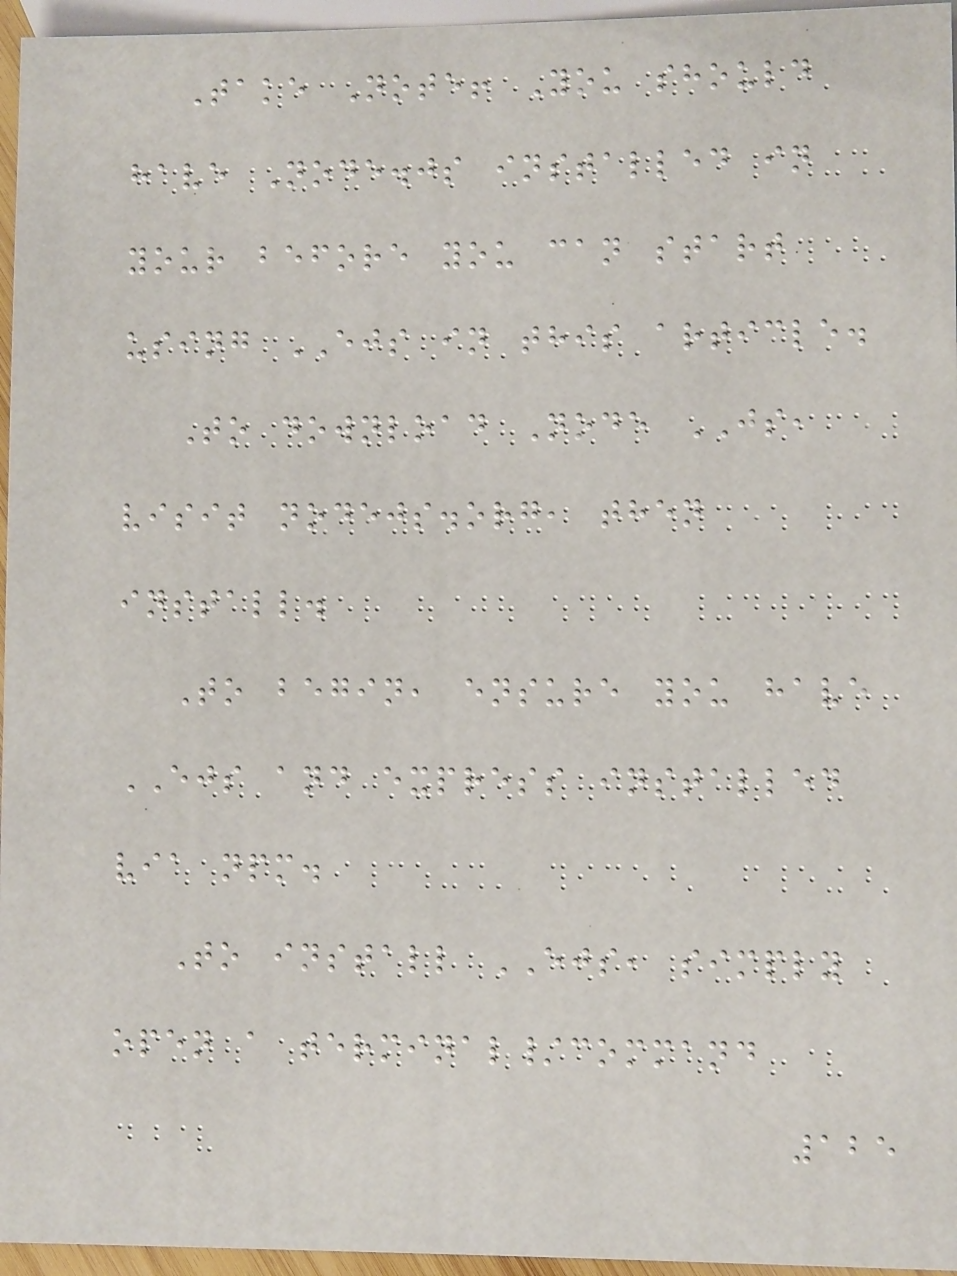Take Note! You should
have Node.js installed in
your before you can start
using EJS in this article.
To download Node JS,
visit nodejs.org, then
install.
To begin, ensure you have
EJS and express installed
via npm.
To install EJS, simply
open a terminal/command
125
